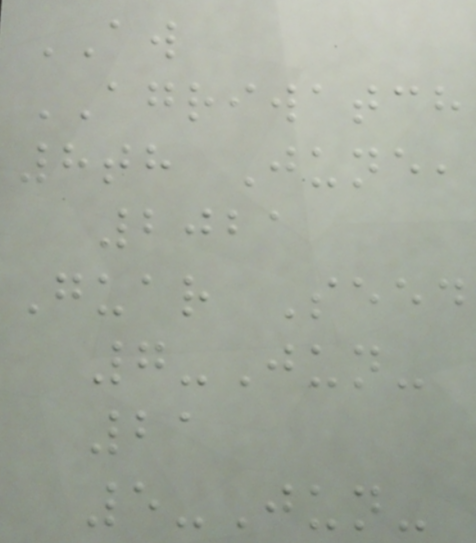AW
AGRIWATCH
8th June,
2021
Guar Seed
7-Jun-
21
5-Jun-
